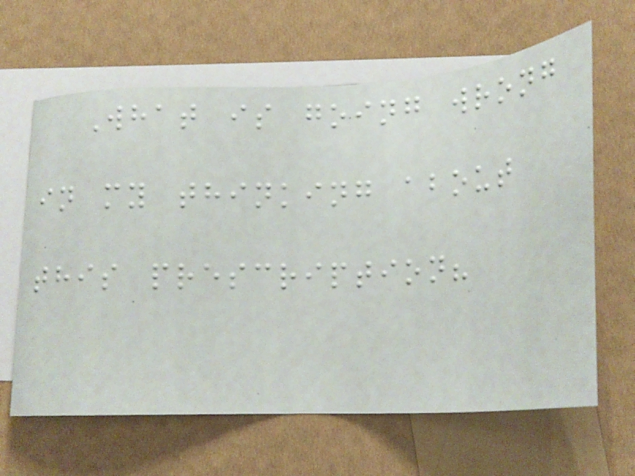What is going wrong
in my thinking about
this prescription?
